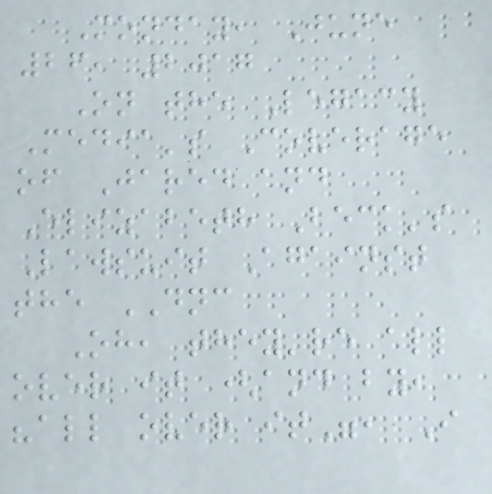Monday, June
26, 2017
On the Legacy
Media's Coverage
of Jared and
Elizabeth Beck's
Lawsuit Against
the DNC
Oh, they're all
over it (and by,
"all over it", I
